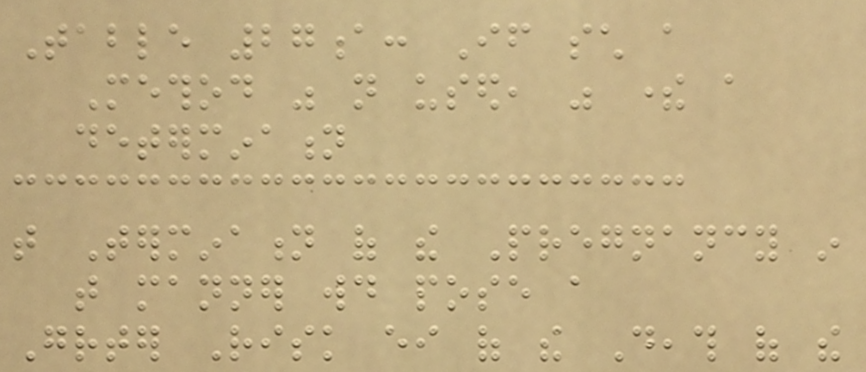Table 27a: If such a
Method was not used, was there a
determination
that Termination of the Pregnancy in
that manner would pose a
Greater Risk either of the Death of the
